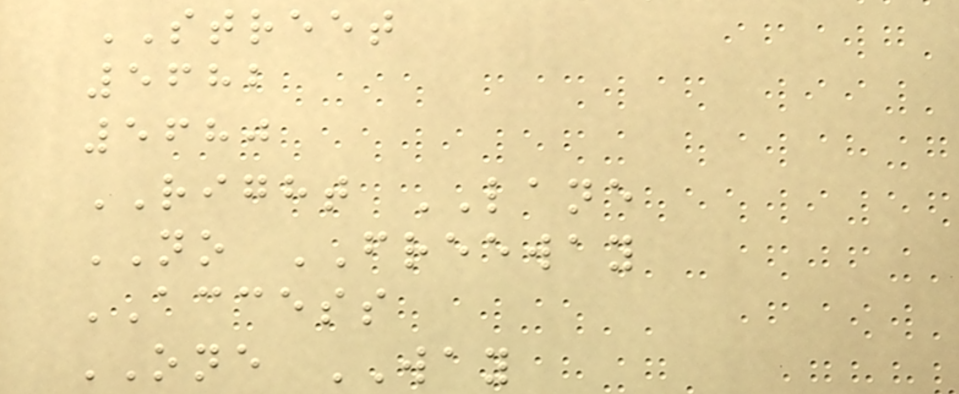STREET
5682
5680
RIGHT LANE
NO FREEWAY
ACCESS
ONE WAY
